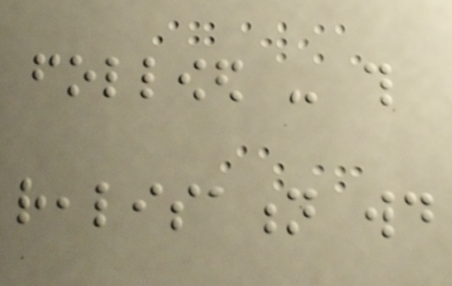followed - this
realisation would
